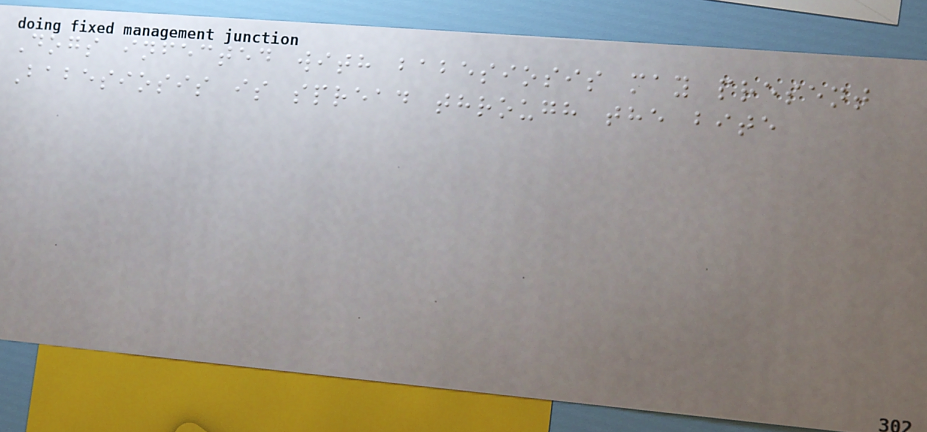Dogs infected with babesiosis may present
Babesiosis is spread through the bite
